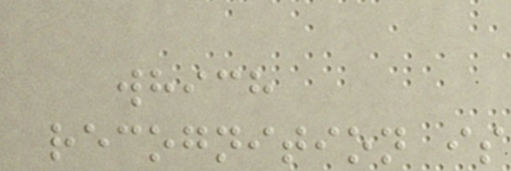which
recognition is
